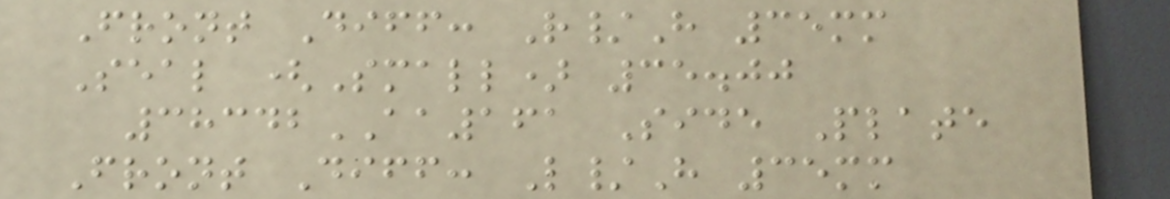Front Diff: R/H 35mm
Seal (Small) 35.00
38342AA161 Side Plate
Front Diff: L/H 35mm
